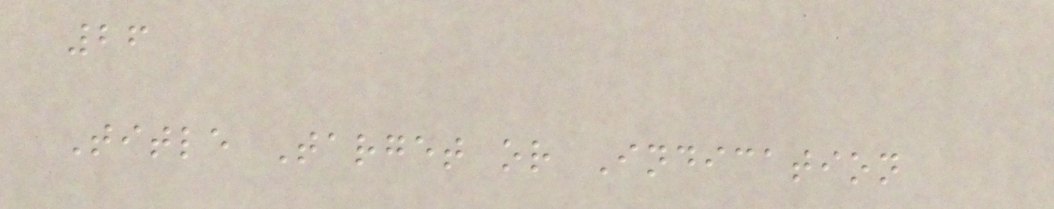26
Title Target or Indication
